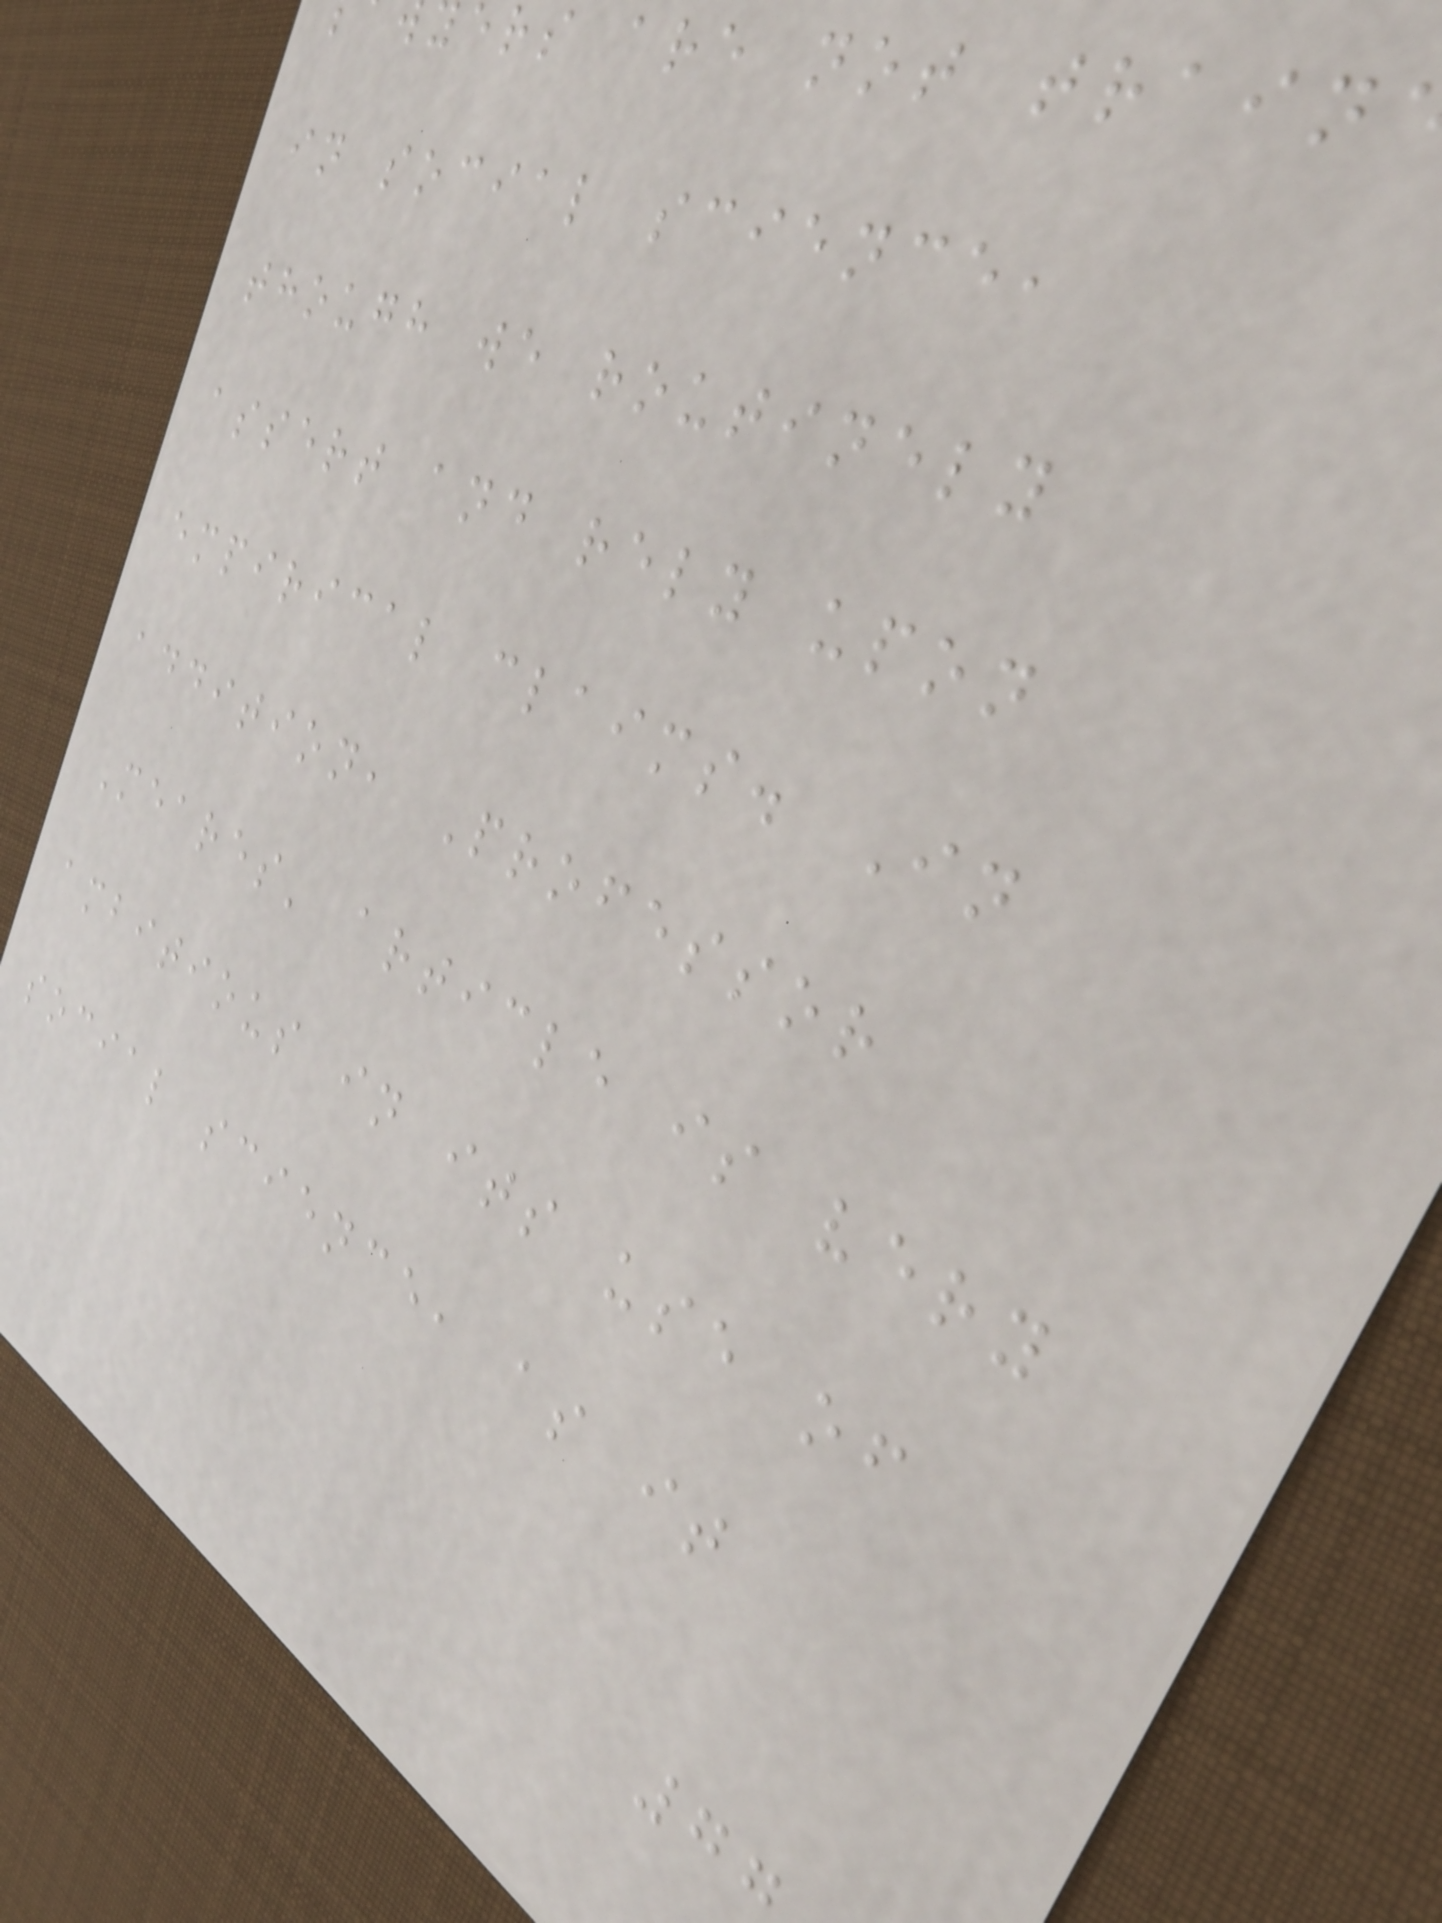ers are not train
in social science,
though we routinely
assert and rely upon
empirical claims. In
addition, Professor
Meares' article is very
ambitious in its use of
social science, as it
